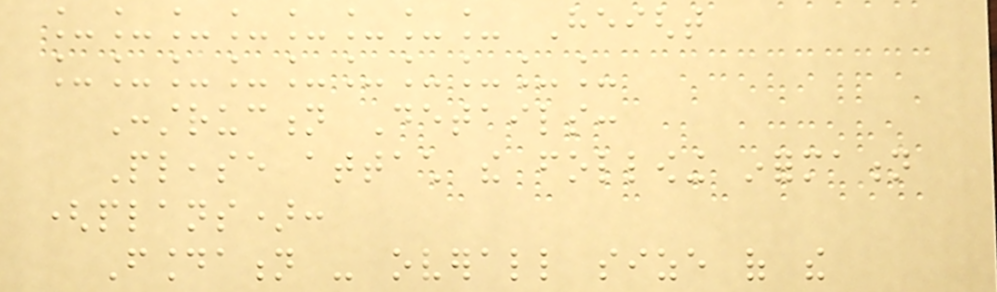________ Height
__________
Construction Details:
Please attach the following information
(plans):
Foundation - overall size of the
